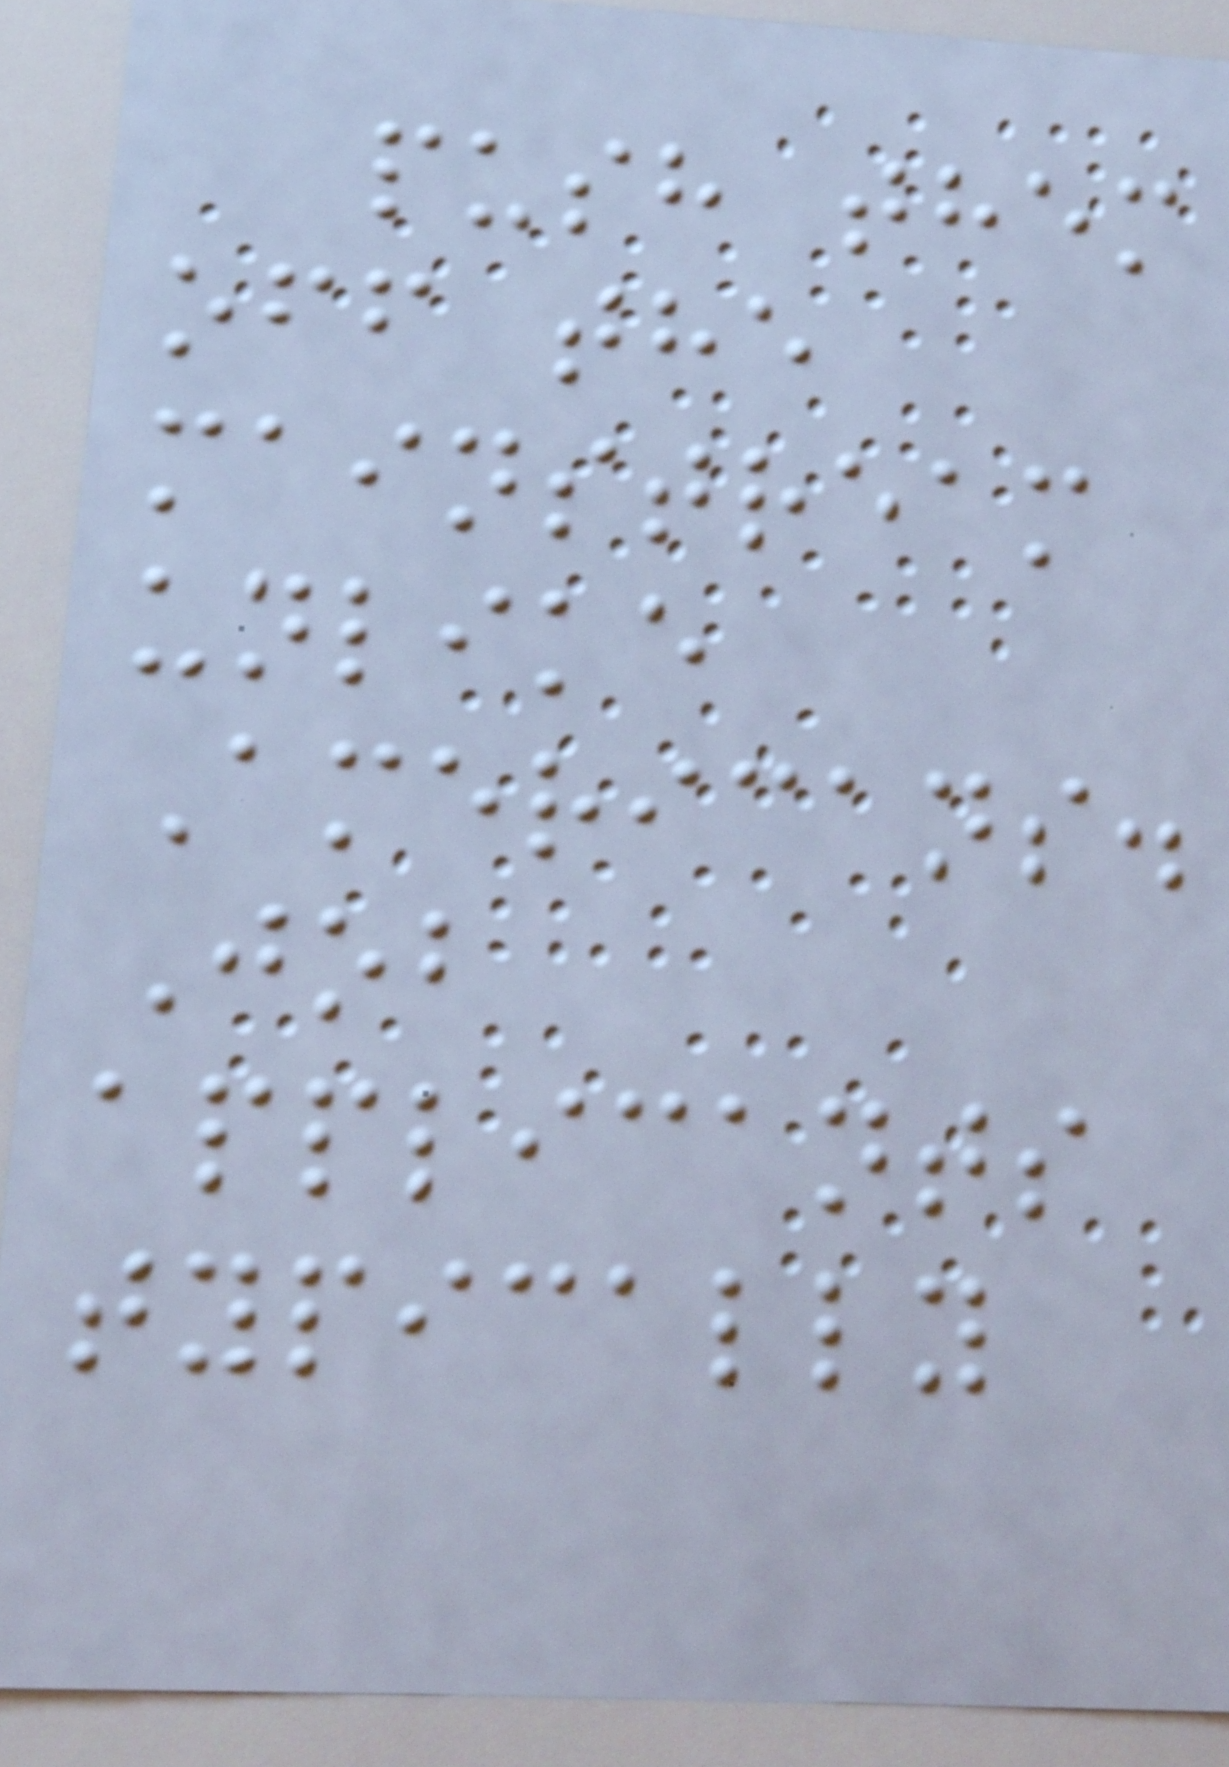push them
off the
mainstream
unlike
Americans.
Job
applicants
typically
